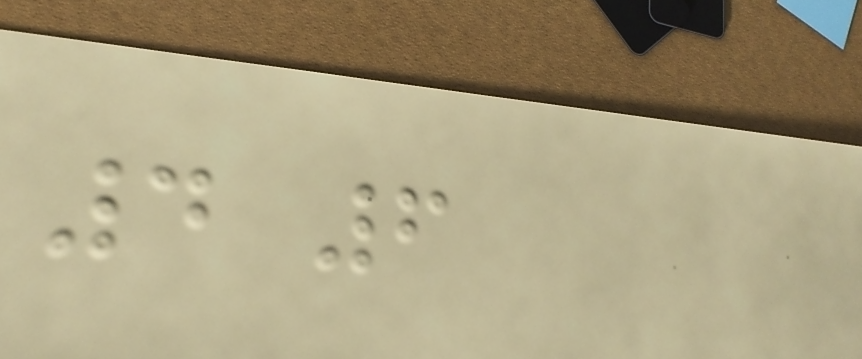4 6
